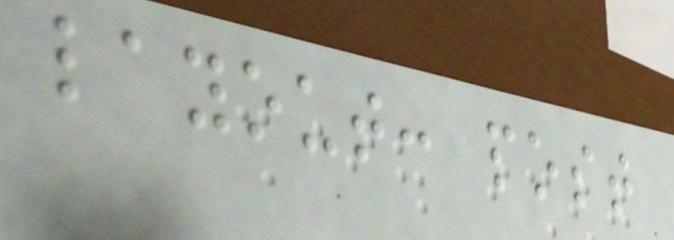layout: post
